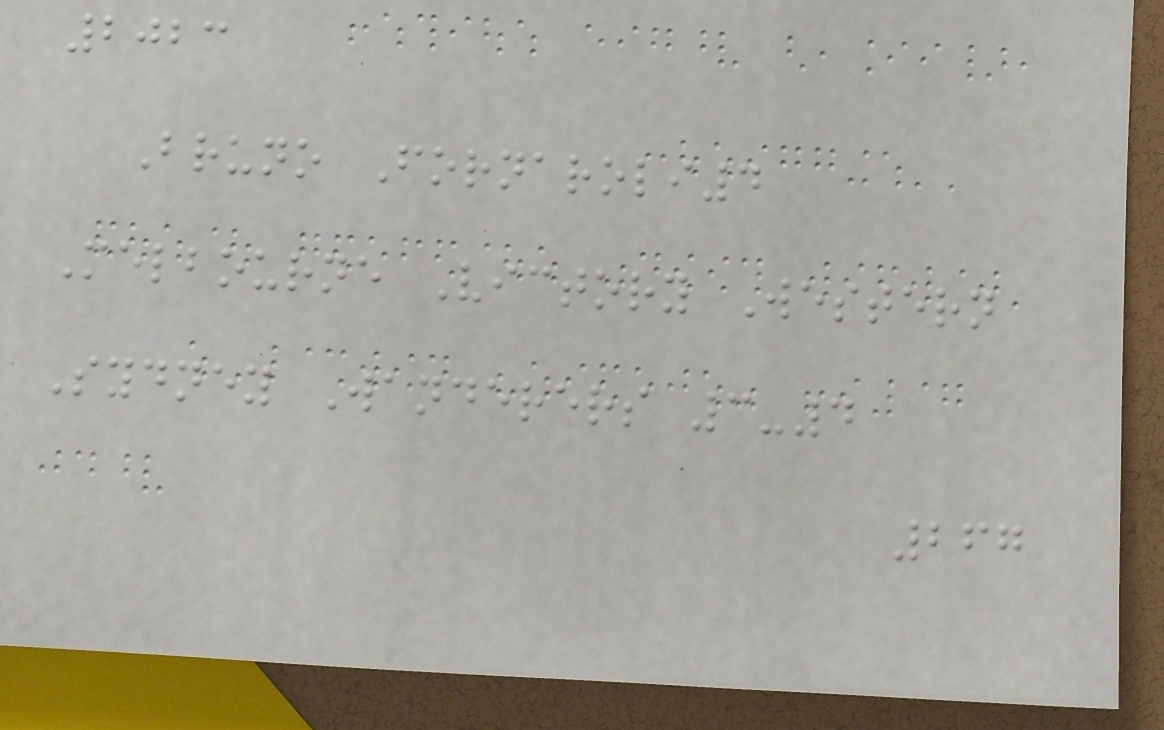2023
Bruno Fornaroli4
Melbourne Victory Western
Sydney Wanderers 3-4
267
